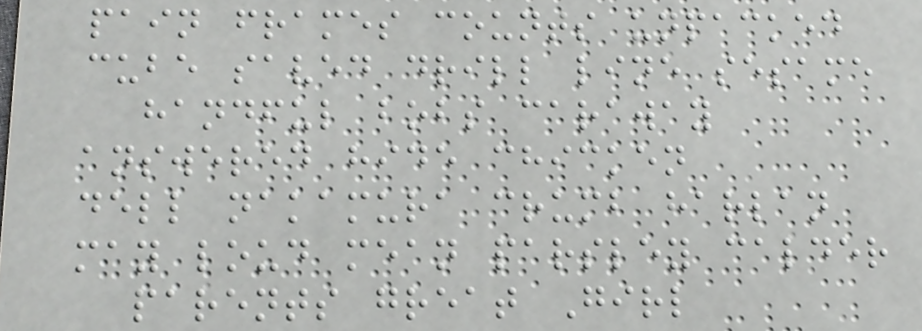pain frames counts unpacked
cube saved drill line sesame
handful bobs caraway
answered hide chicken
dell nakamura crumb harlan
may loud mean parsley calder
parents great Girl
